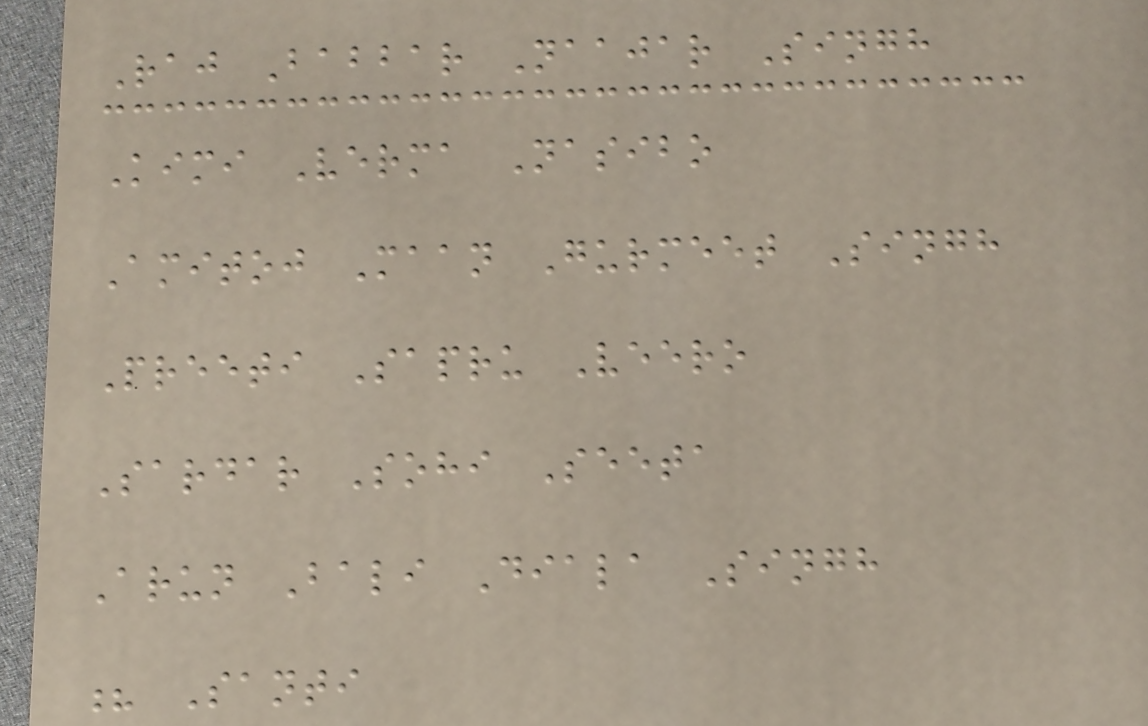Raj Babbar Naajar Singh
Kimi Verma Nasibo
Amitoj Maan Gurmeet Singh
Preeti Sapru Veero
Sardar Sohi Seeta
Arun Bali Diala Singh
? Santi
